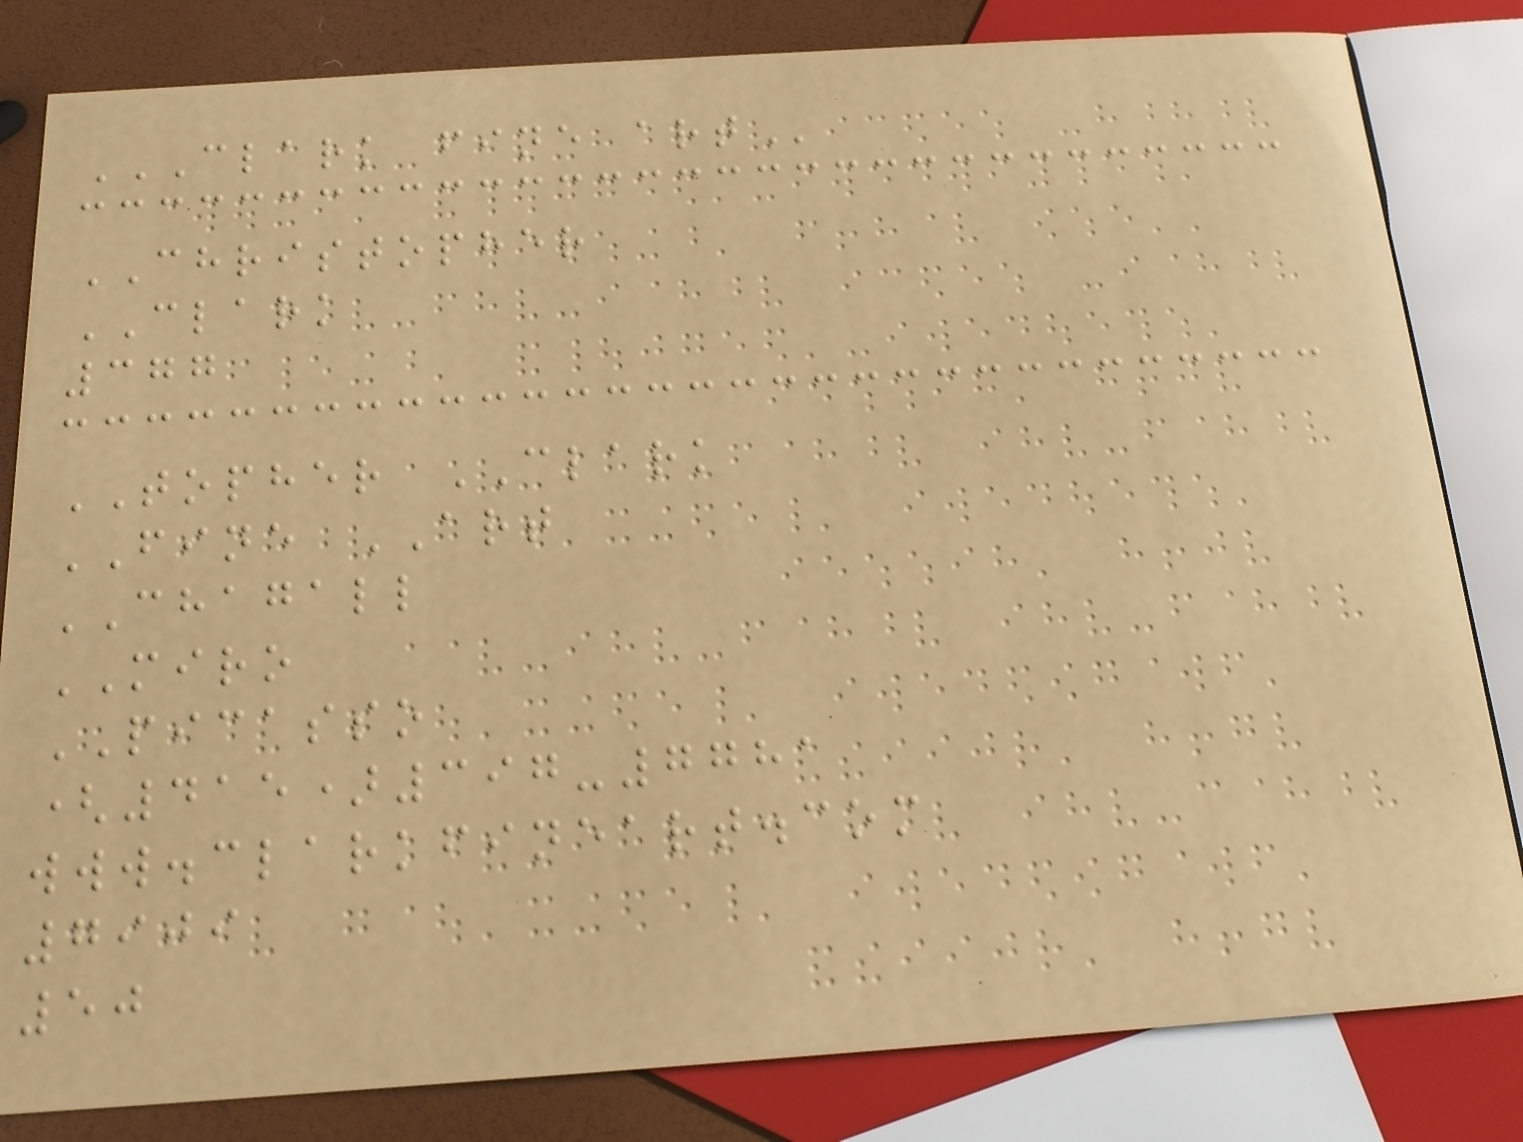CLARK FINE ART
CHRISTOPHER
CLARK
377
TOPHER CLARK
FINE ART
CHAGALL
MIRO
PICASSO
(415)397-7781
www.clarkfineart.com
7909
50
